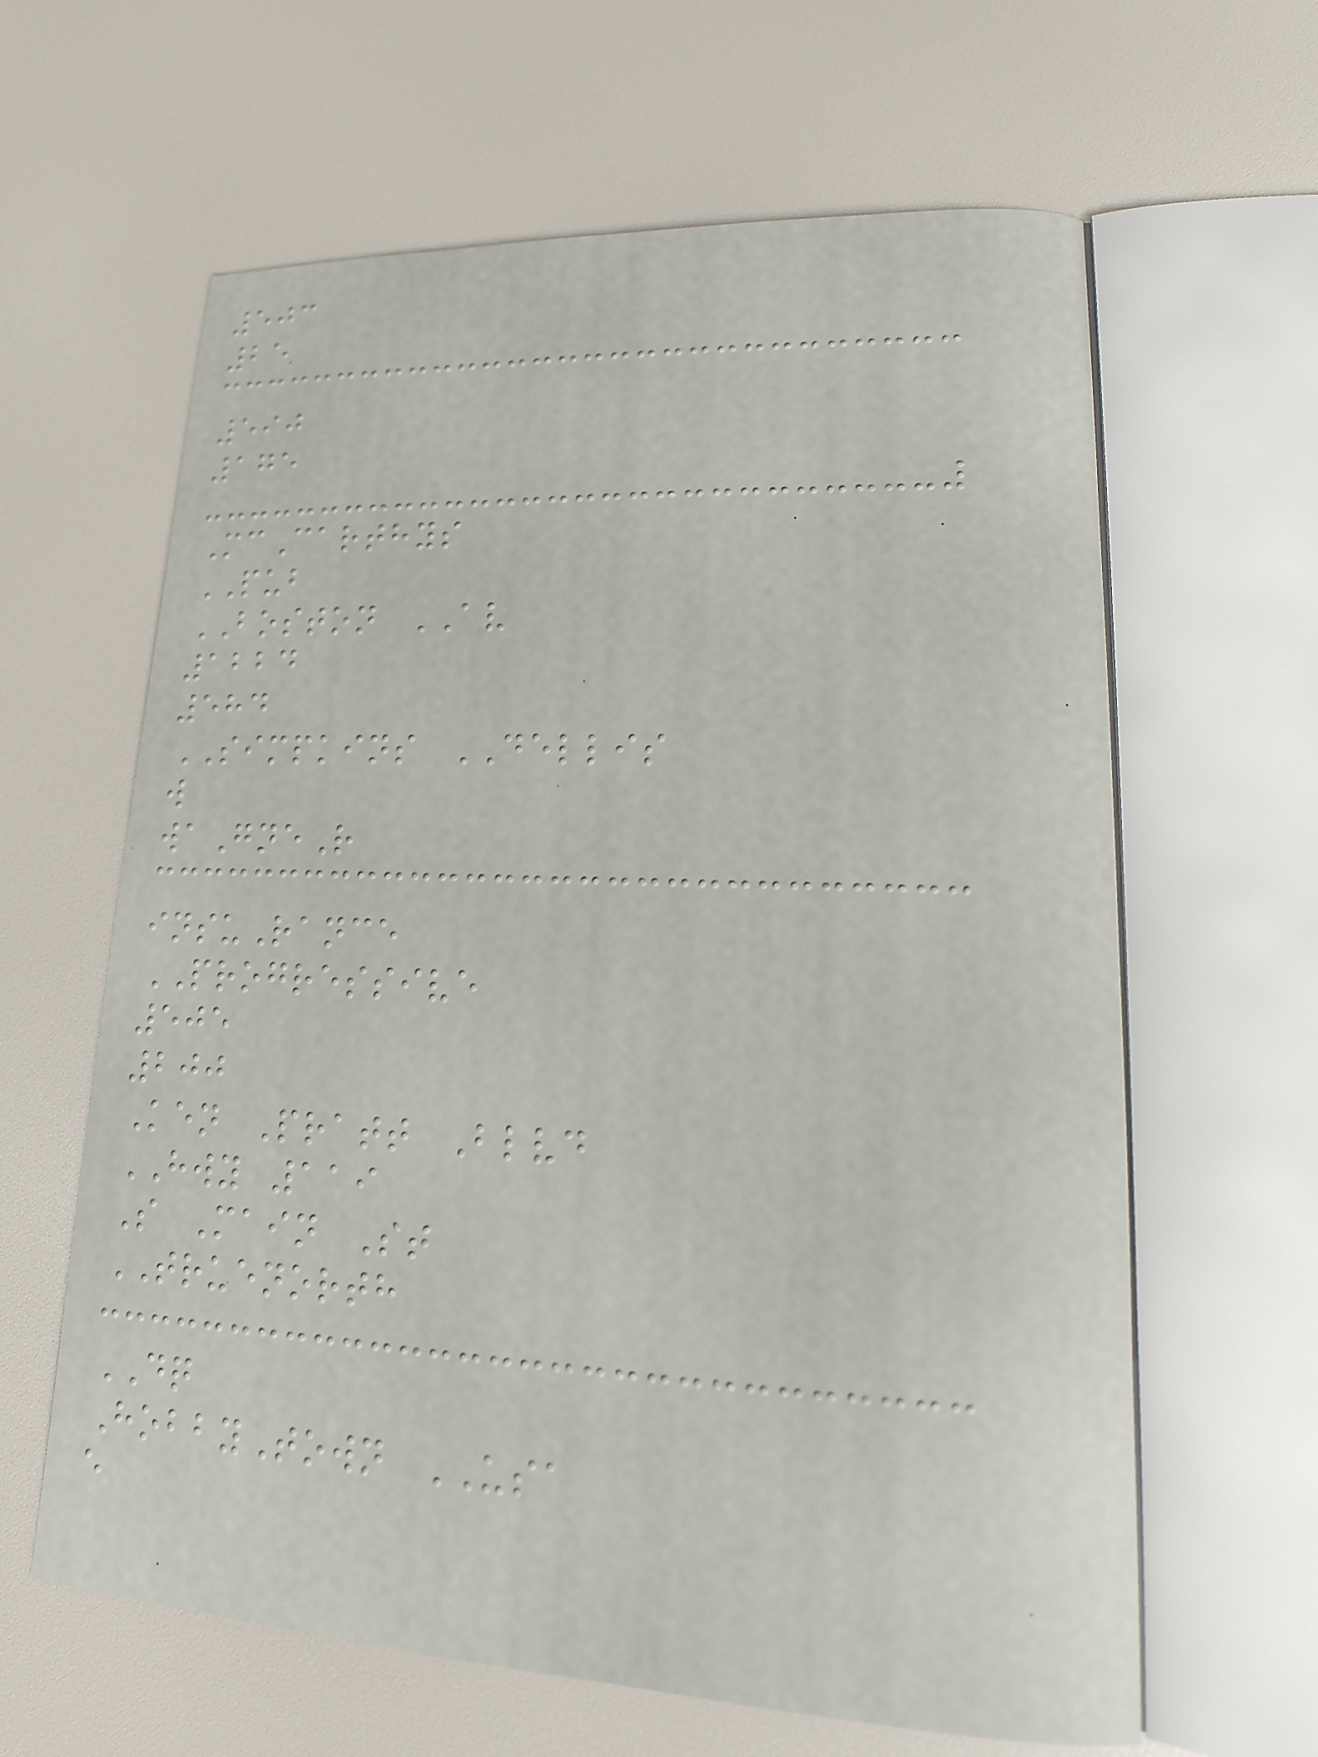503
25
590
175
McCarthys
PUB
BOSTON AV
1224
584
SIMPKINS DELLIS
w
waGneR
insuRance
PROGRESSIVE
505
200
Ken Pratt Blvd
HWY 119
S Main St
TRUENORTH
DQ
HobbyTown USA
e
